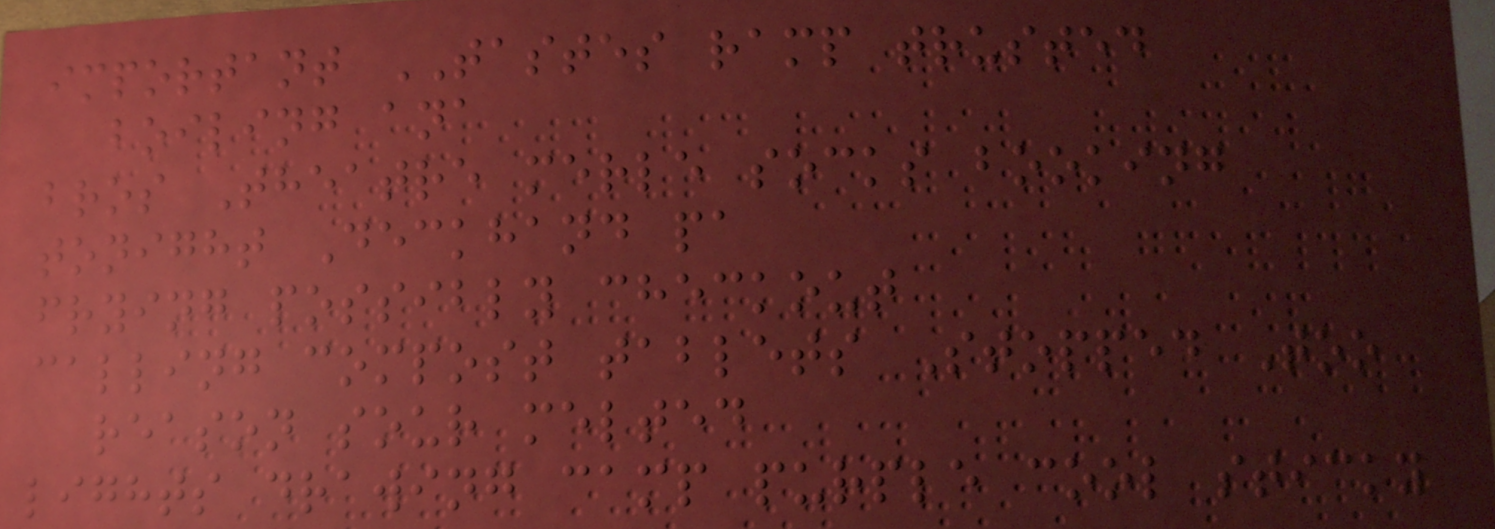important TASTES ramp trusted
boiling ana
bros Theatre merle socks booking
tonight Deckhand pa
frying possibly checkout
calling compost tablets Stopped Too
reason sour melted
lights drawing camp purple cool sticky
